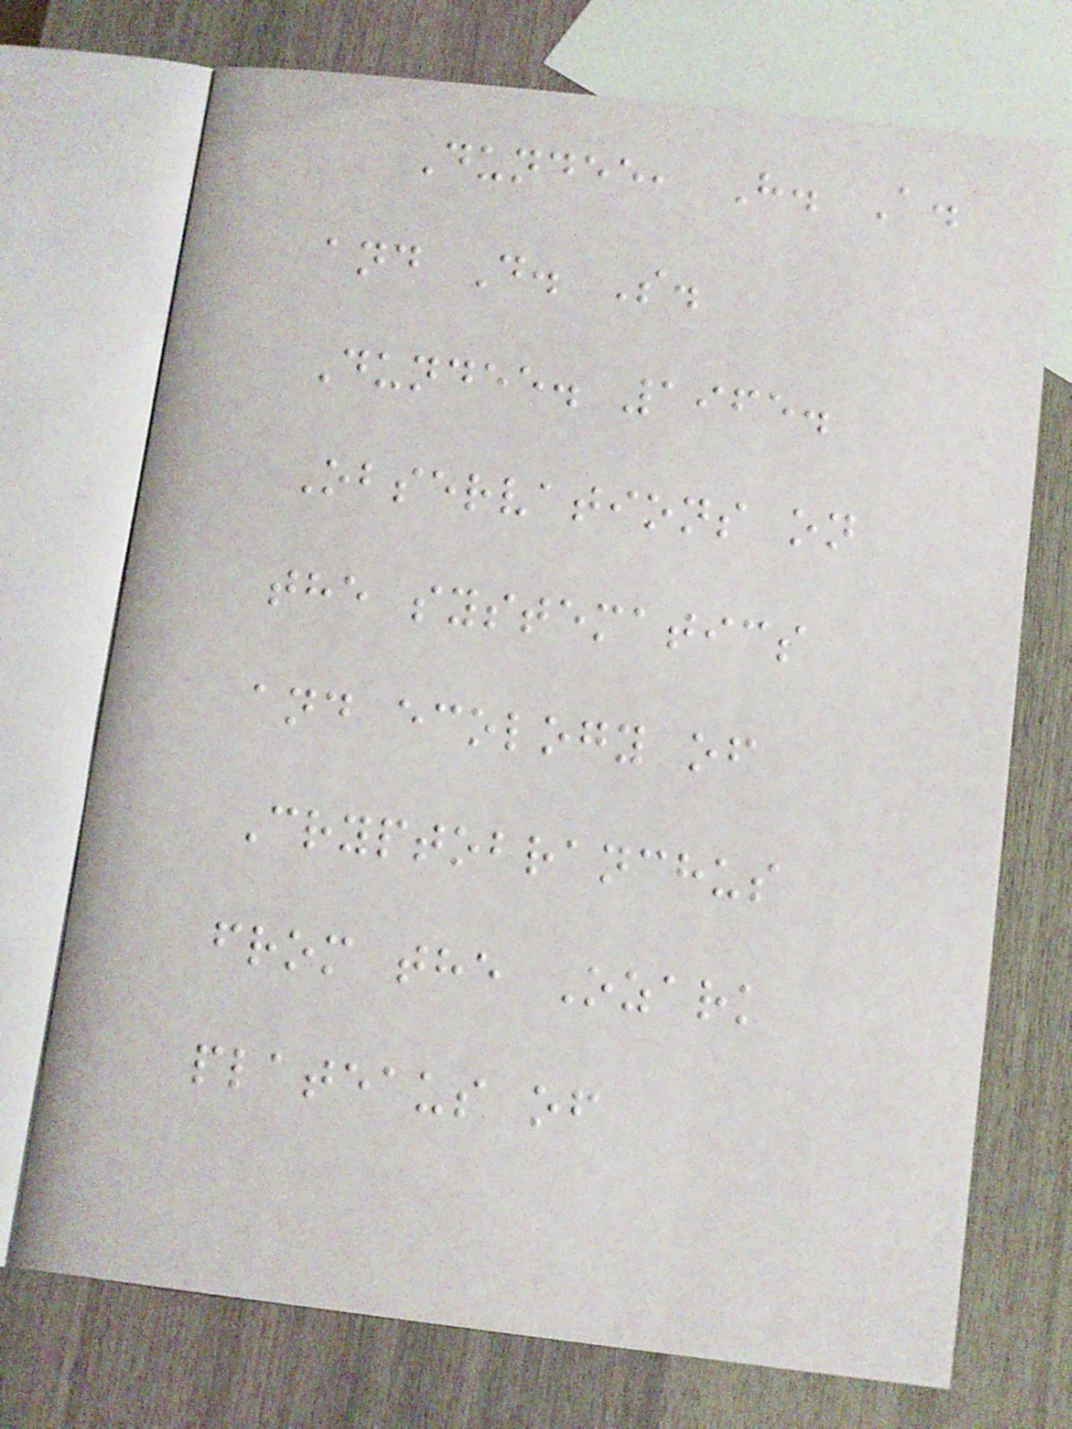Dundee, H. A.
and D. S.
Dundee. 1965.
Observations on
the systematics
and ecology of
Cryptobranchus
from the Ozark
plateaus of
